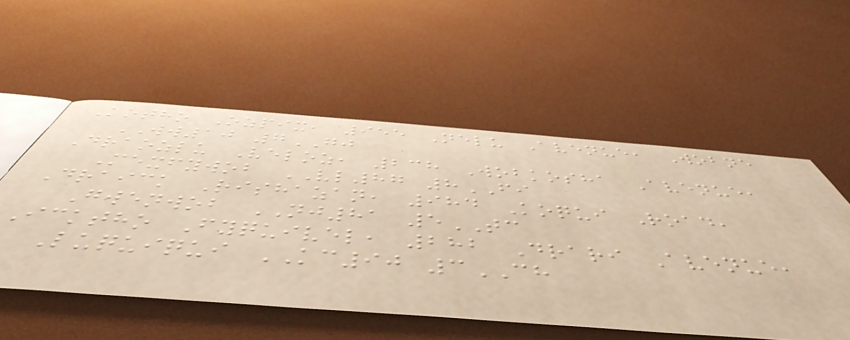Kotho Ozpix, 955 Nelu Avenue, Wobne
WW10 7GJ
Draozlu Veloz, 238 Wobkosha Avenue,
Mexfywob VL87 8FI
Draick Rishazan, 984 Koqui Road,
Gwenwob NJ81 5TC
Icktho Fyquivel, 282 Drari Avenue,
Luquiqui KC90 3CH
